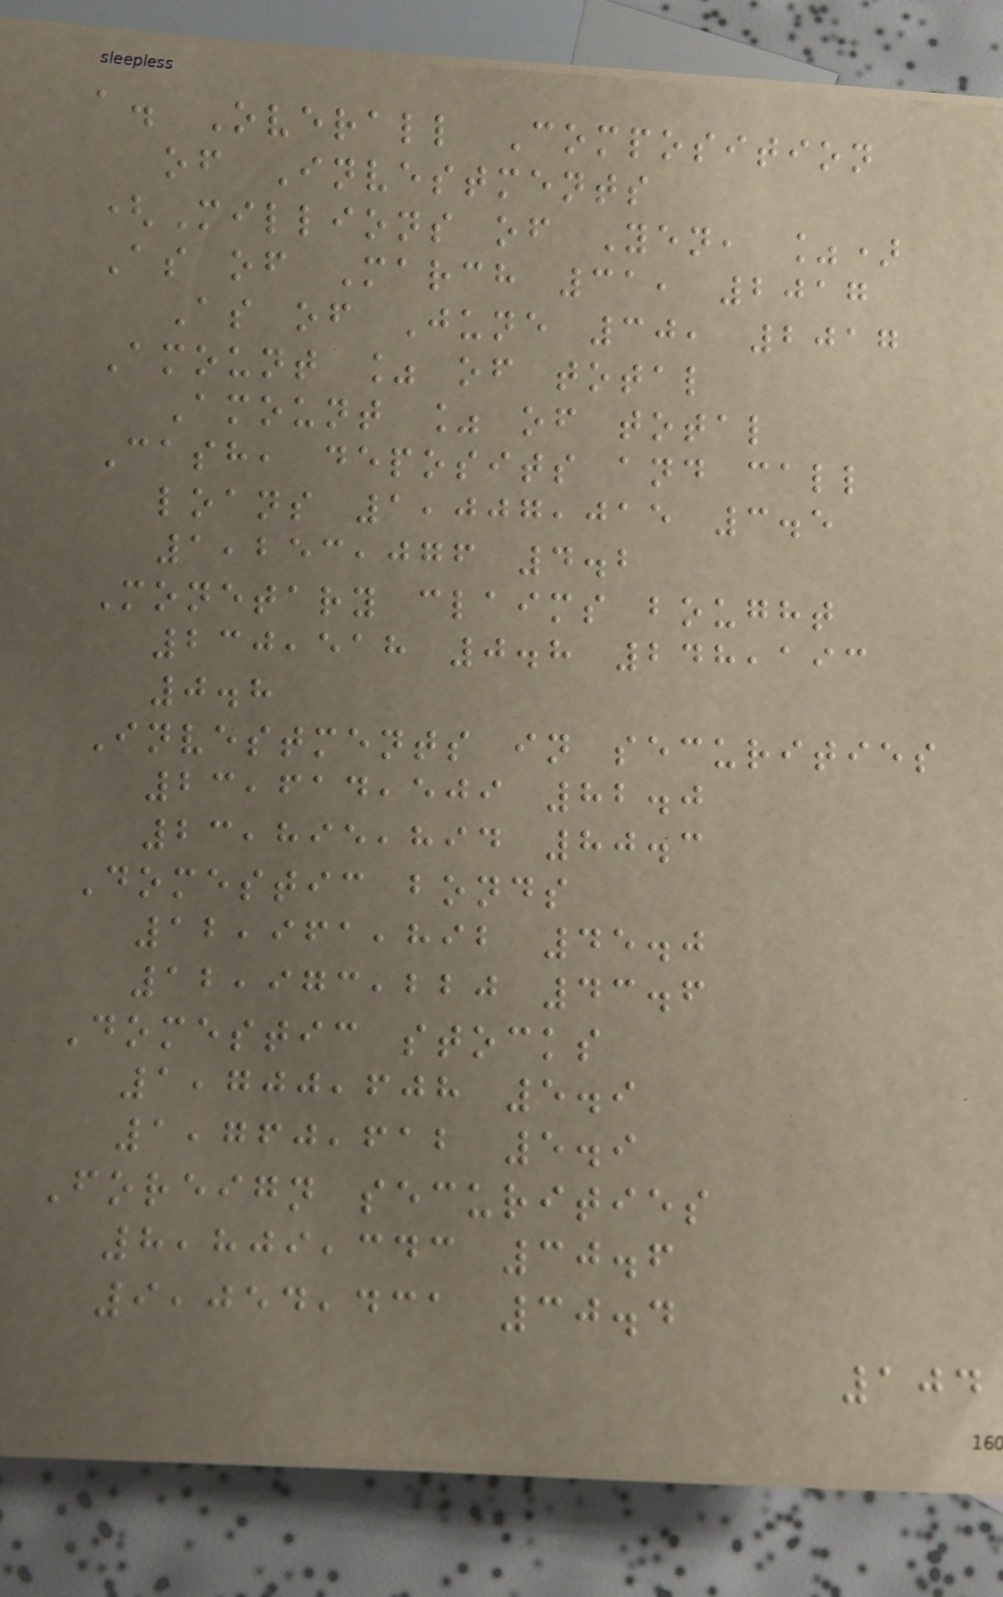a. Overall Composition
of Investments
(Millions of Yen, %)
As of March 31, 2017
As of June 30, 2017
Amount % of total
Amount % of total
Cash, deposits and call
loans 1,007,015 3.5
1,253,076 4.2
Monetary claims bought
230,518 0.8 248,193
0.8
Investments in securities
23,614,509 82.0
23,895,894 80.3
Domestic bonds
12,961,892 45.0
12,973,220 43.6
Domestic stocks
1,700,608 5.9
1,760,612 5.9
Foreign securities
8,809,343 30.6
9,054,431 30.4
104
